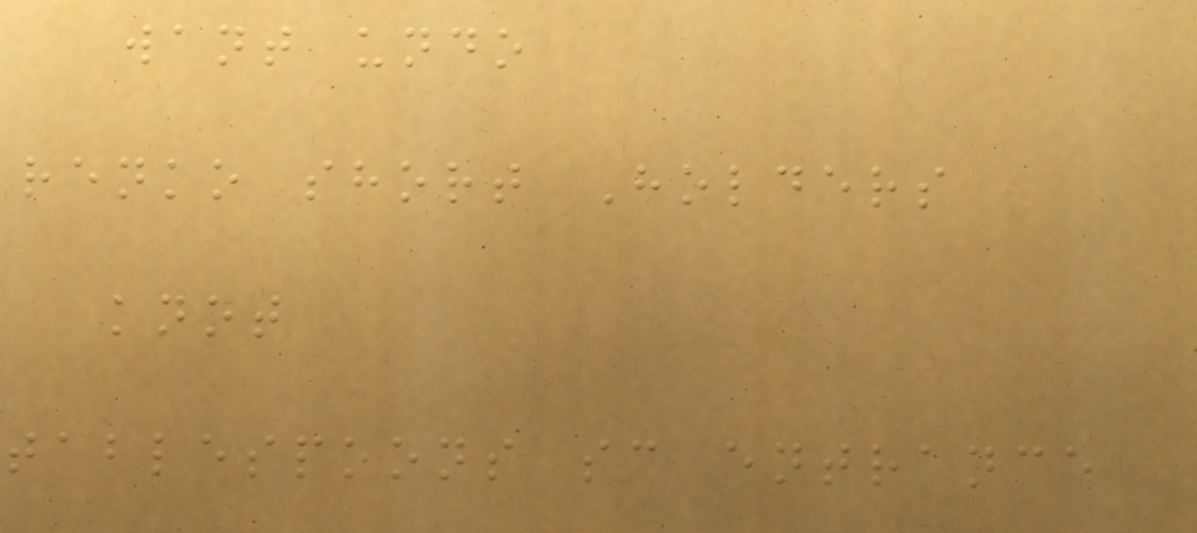want undo
renko short Holders
knot
tablespoons sc entrance
